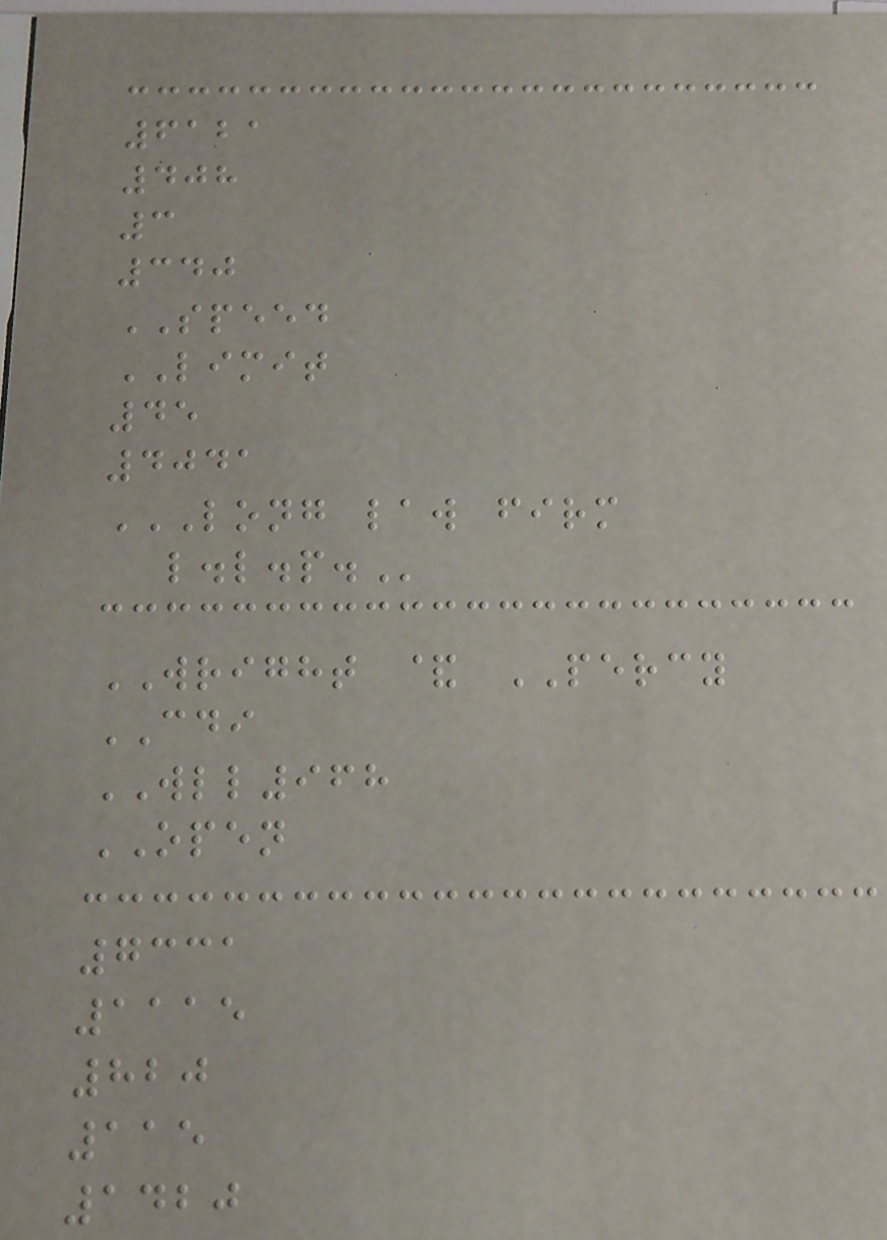6121
408
3
340
SPEED
LIMIT
45
4041
LONG LAW FIRM
L.L.P.
WRIGHT & PERCY
CDI
WLL968
OPEN
7331
1115
820
115
1420
